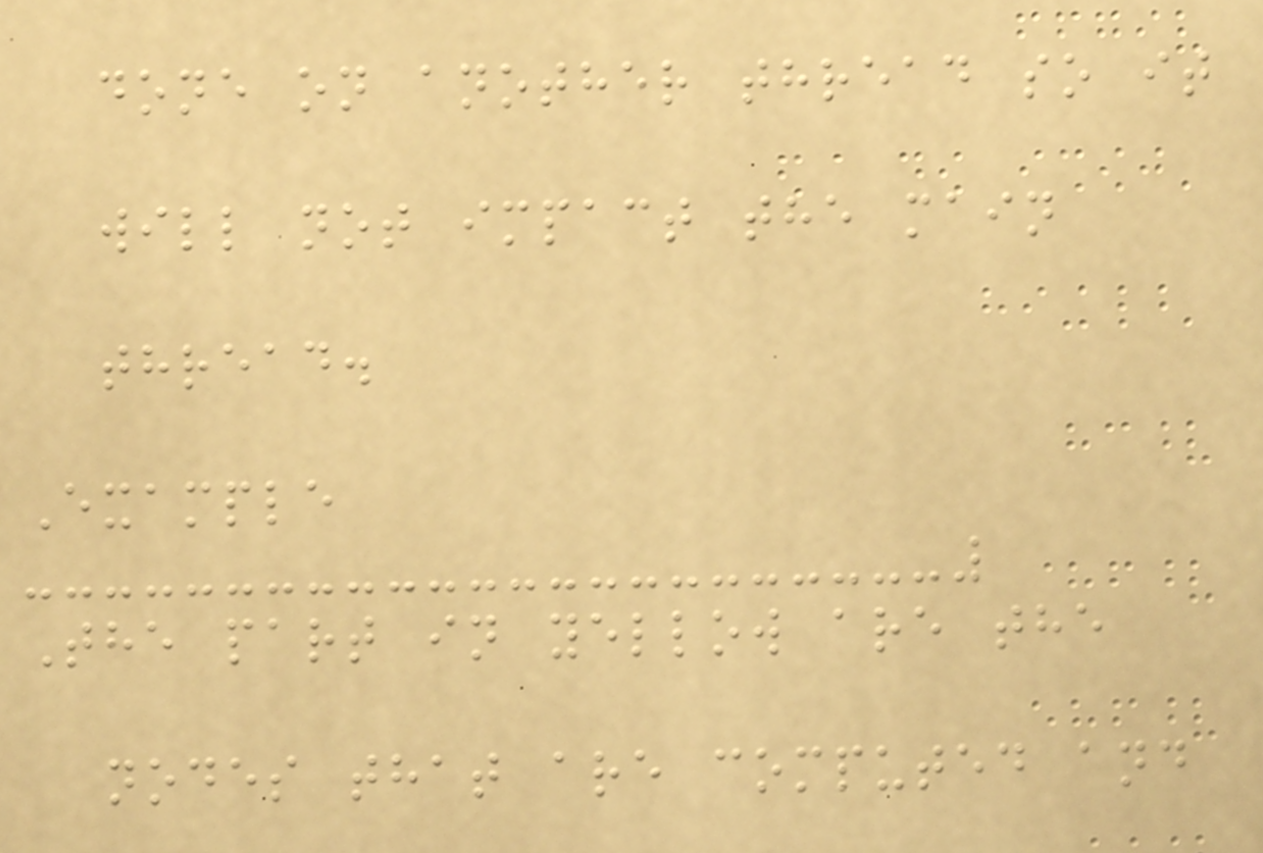done on another thread so it
will not impact the main
thread.
Example
The part in yellow are the
nodes that are computed and
